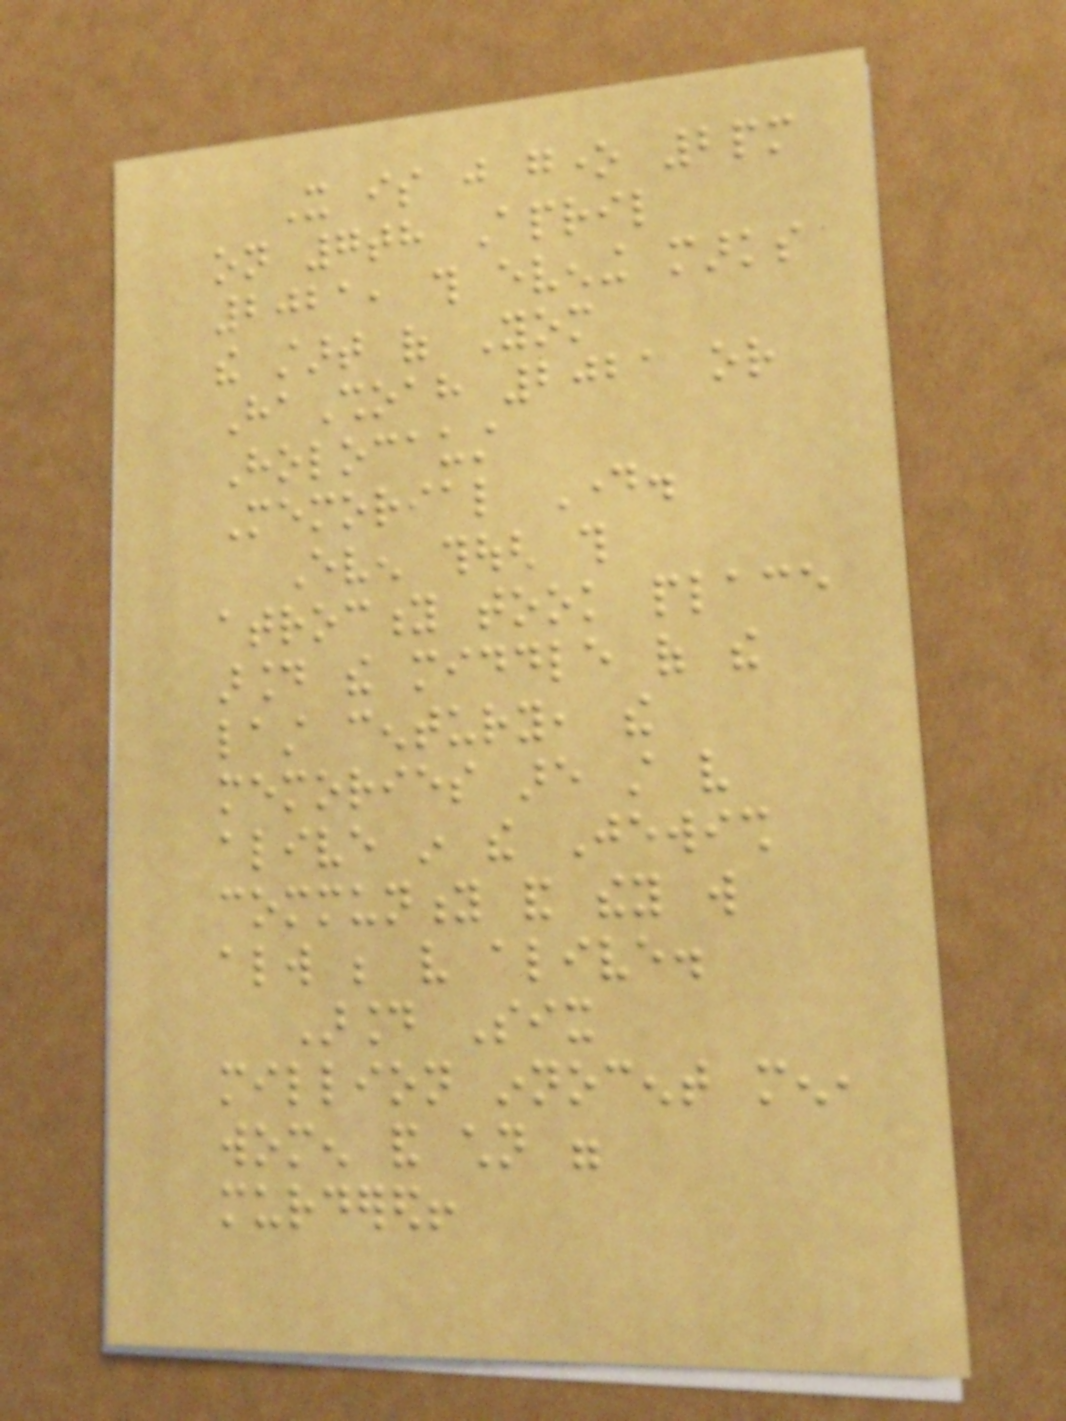It is just gone 2pm
on 7th April
2021, this evening marks
the start of Yom
HaShoah 2021 or
Holocaust
Memorial Day.
Even though this
atrocity took place
around the middle of the
last century, the
memories are still very
alive in the Jewish
community and they will
always be very alive.
Around Six
million innocent men,
women and children were
murdered!
